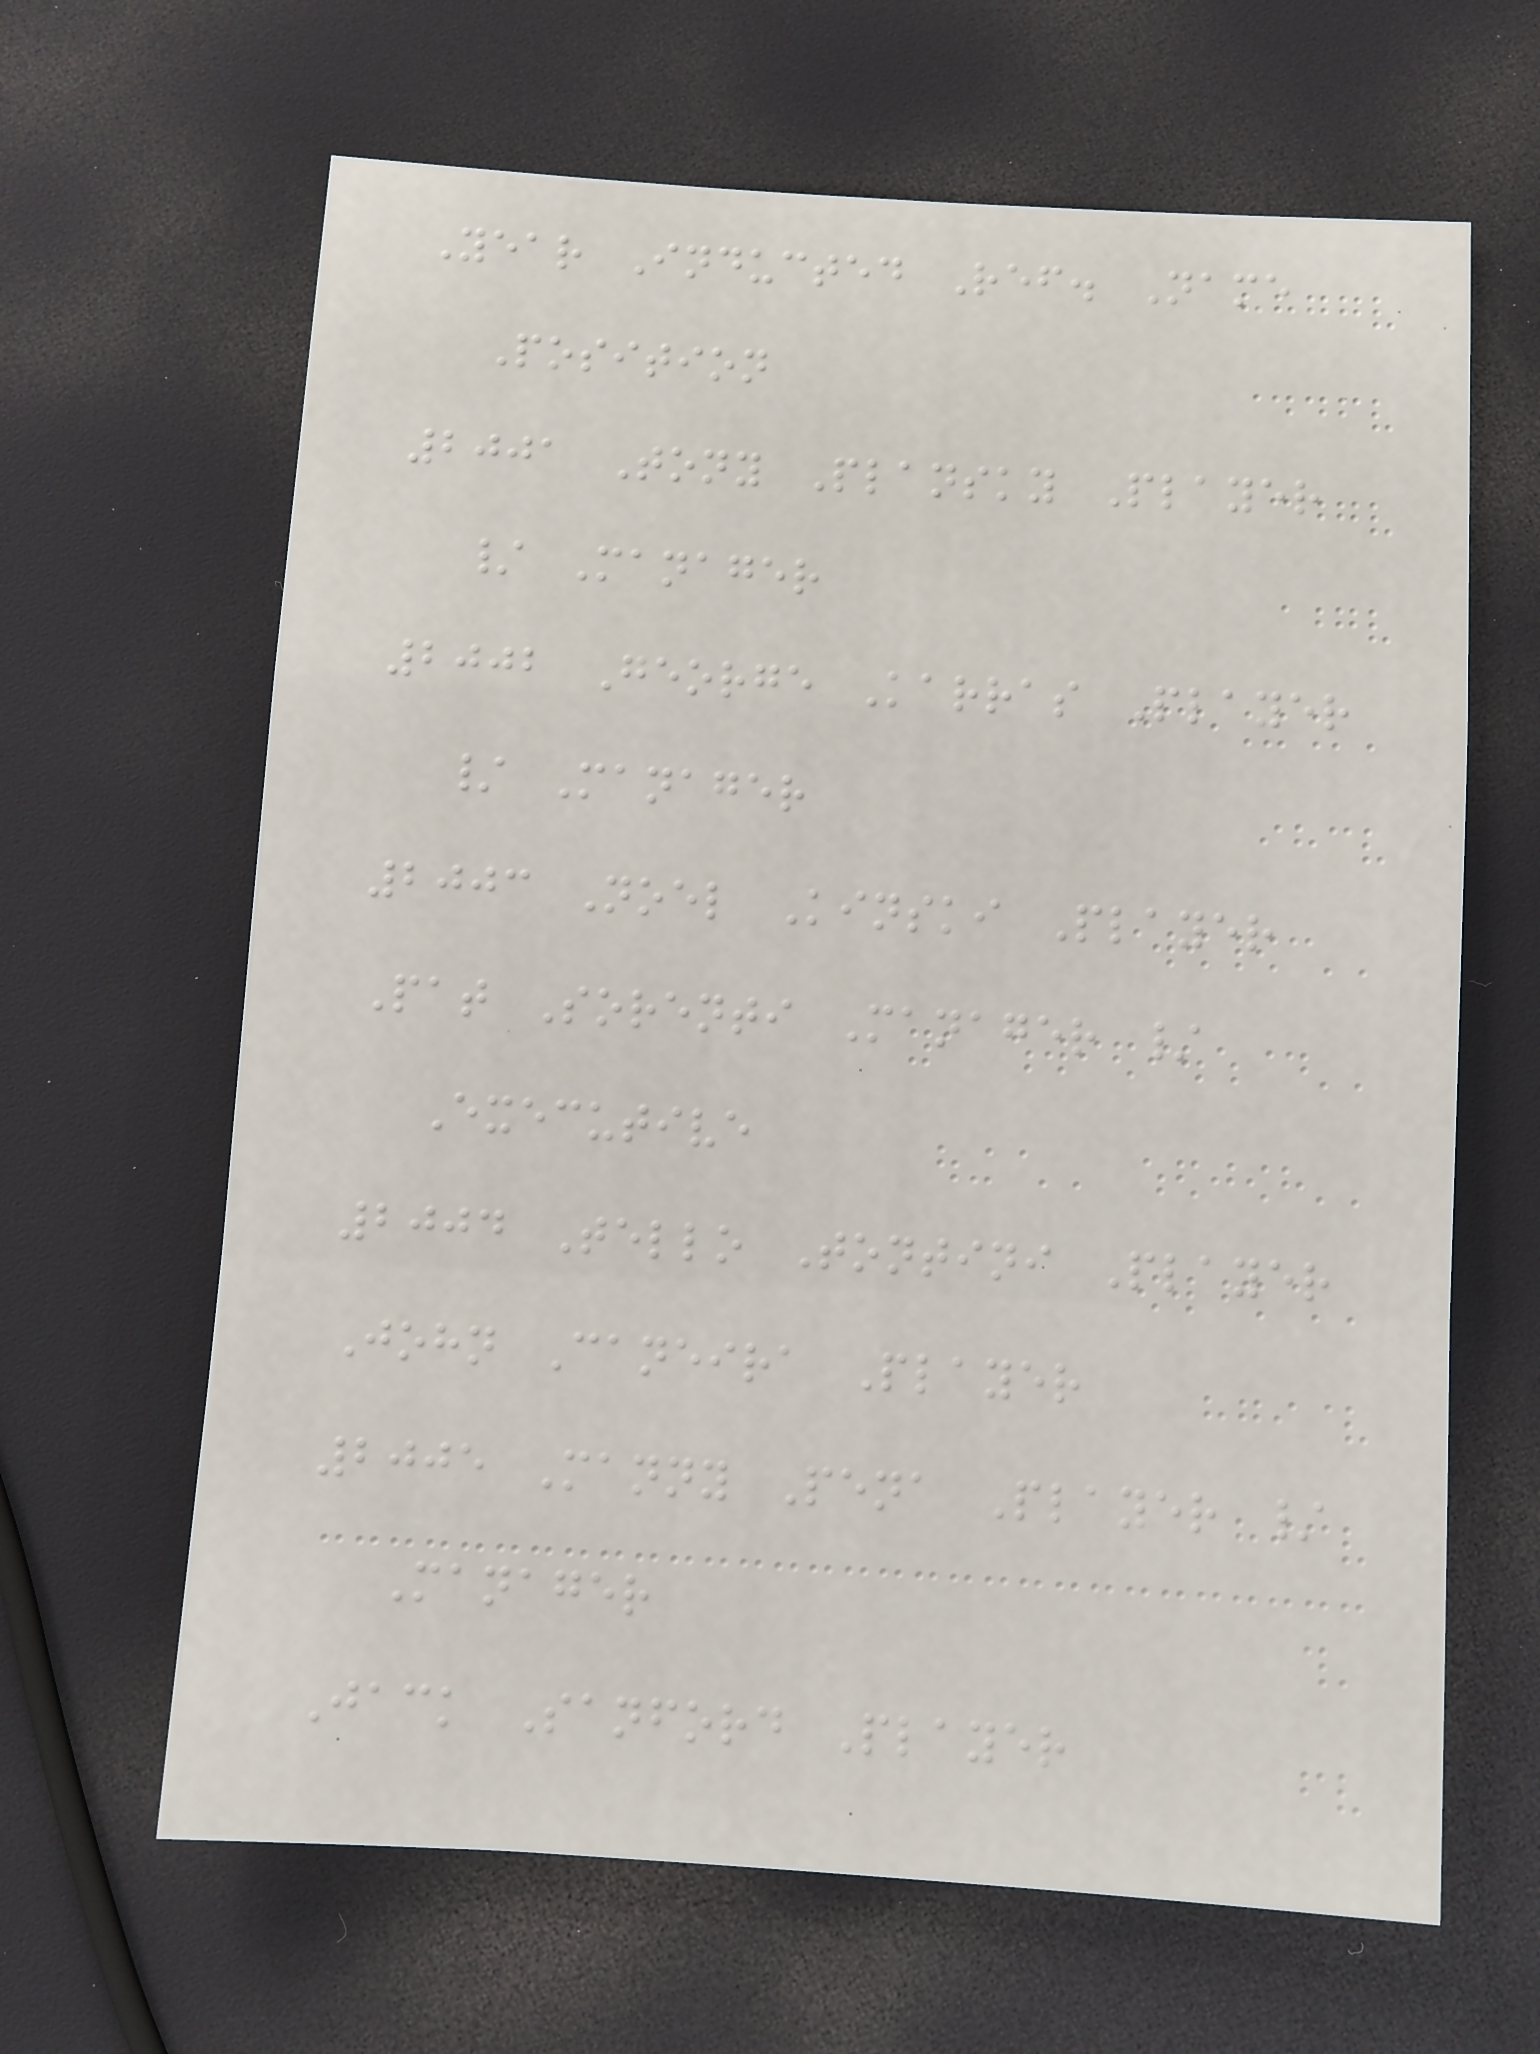Year Inducted Ref. Name
Position
2001 Tony Plansky Player
/ Manager
2002 George Karras Player
/ Manager
2003 Noel Kinski Player
Pat Sorenti Manager /
Executive
2004 Tello Tontini Player
John Caneira Player
2005 Manny Pena Player /
Manager
Jack Sanford Player
